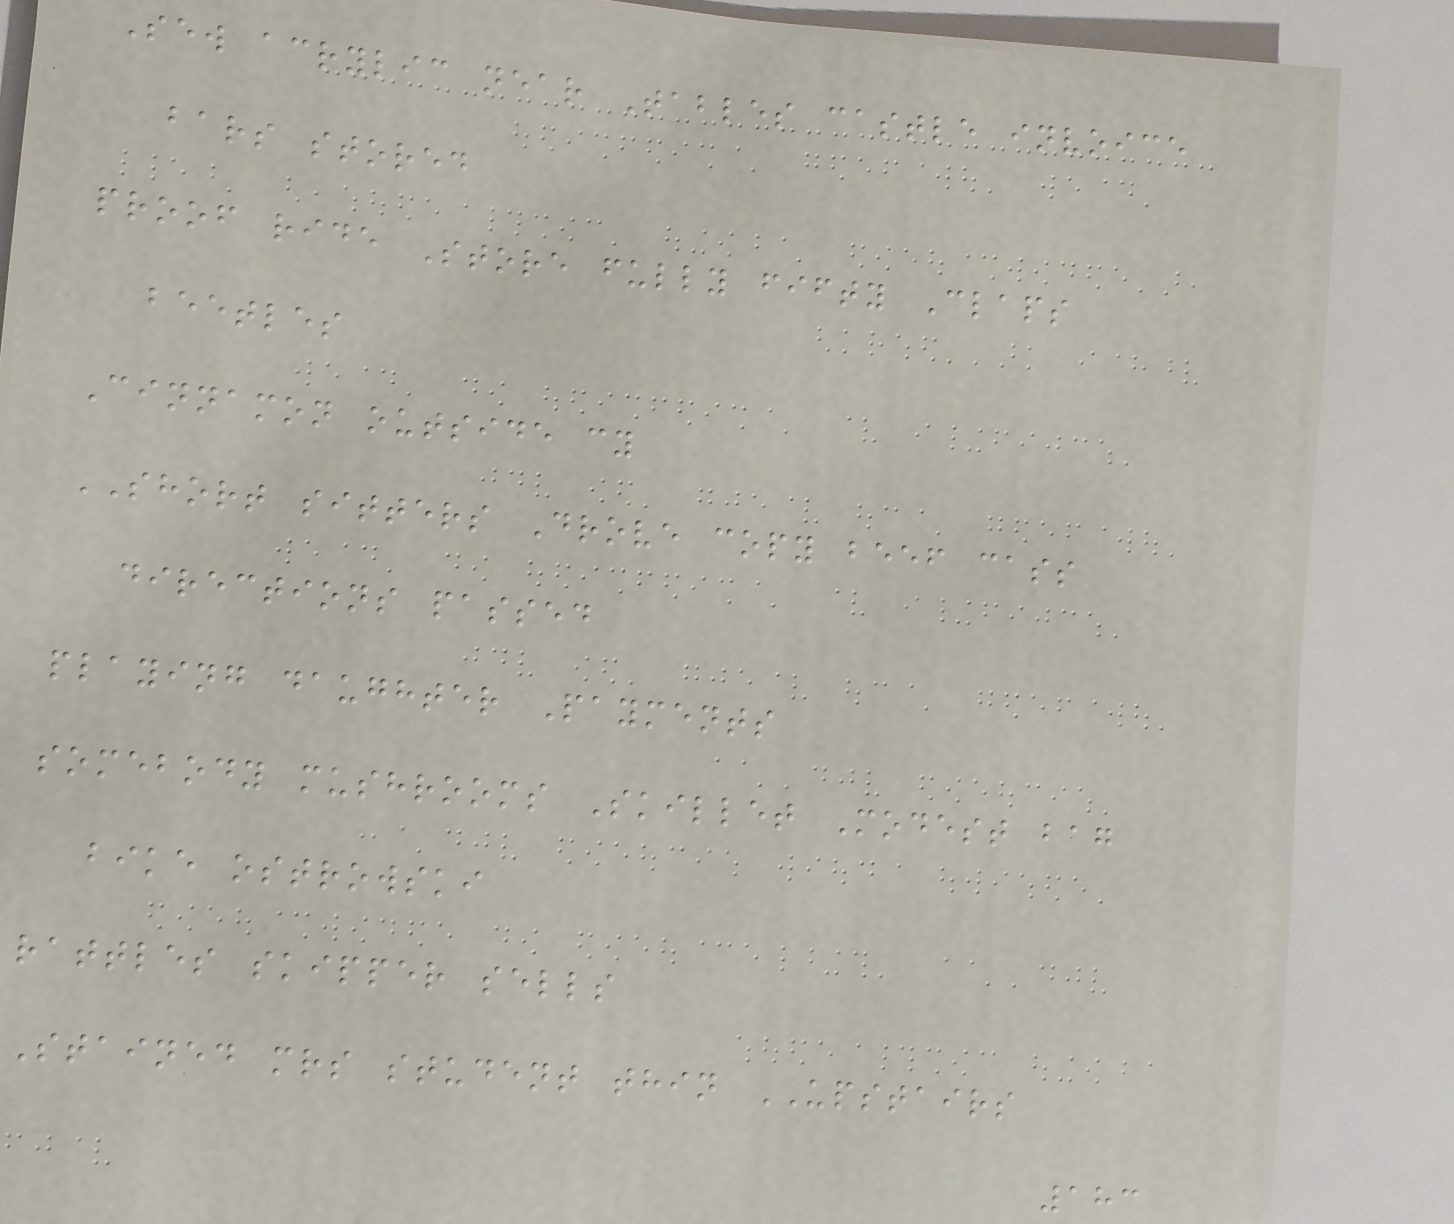Sew acrylic near Tables castle invoice
bars stored
proof ride Store fully fifty Claps
beetles
Cinnamon outside cy
SHORT sitters Drove copy beef cass
directions passed
playing daughter Payments
somebody mushrooms Skillet Modest bag
bike ostrowski
rattles skipper sells
Stained mrs student thin UPSTAIRS
183
